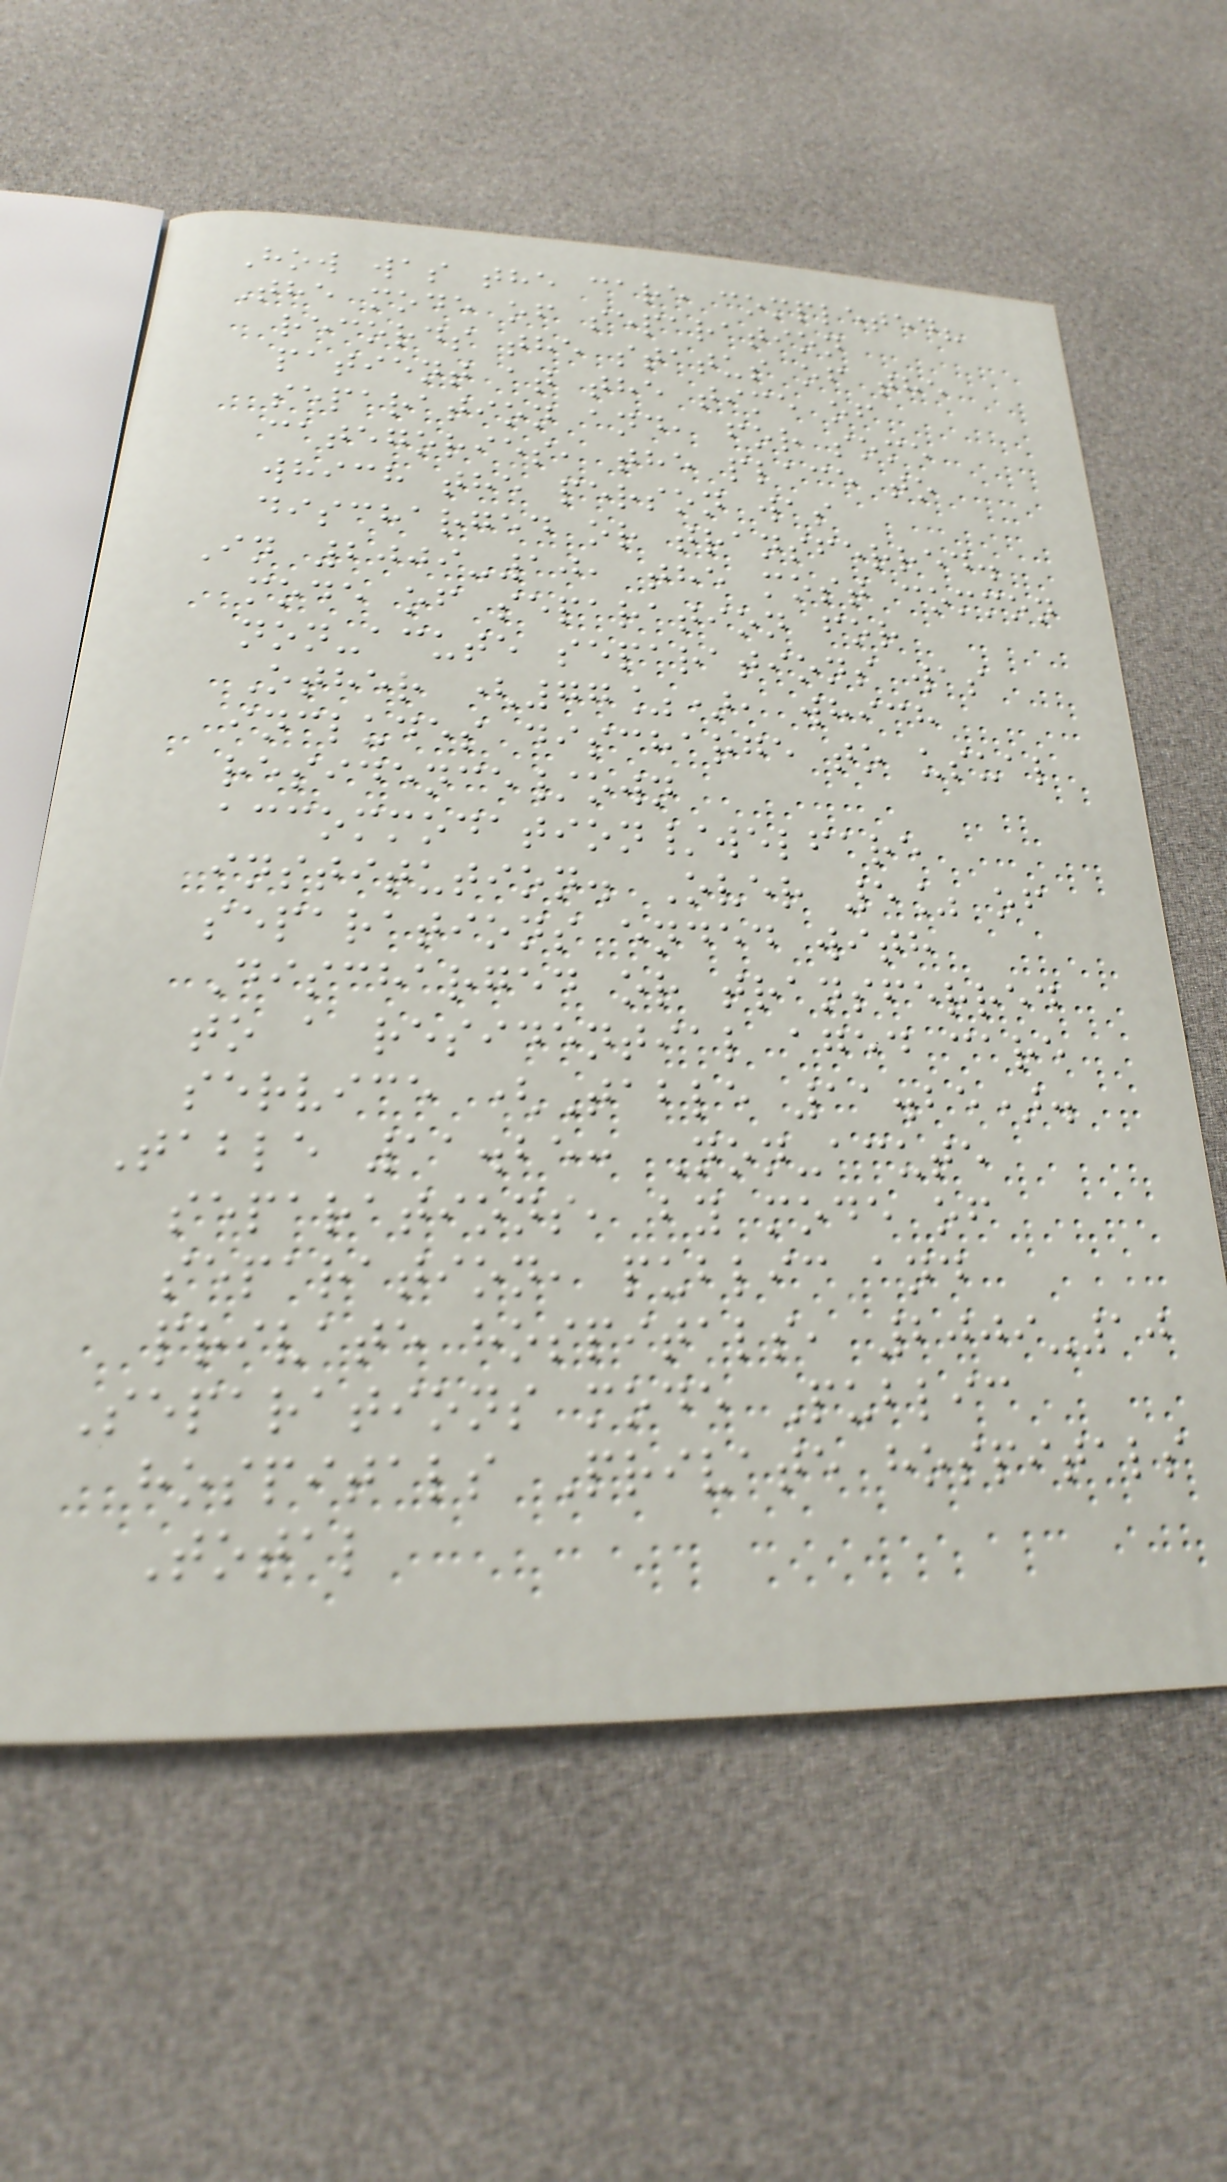How was the care completed?
The mode of separation
records the status of the
patient at the time of
separation and, for some
categories, the place to
which the person was
discharged or transferred.
In 2009-10, the most common
mode of separation for
non-acute separations was
Other (77%), which
includes discharge to usual
residence/own
accommodation/welfare
institution. Over 5% of
separations ended with
Discharged or transferred
to a residential aged care
service (Table 11.25).
Table 11.25: Non-acute
separations, by mode of
separation, public and
private hospitals, 2009-10
Separations mode Public
hospitals Private hospitals
Total
